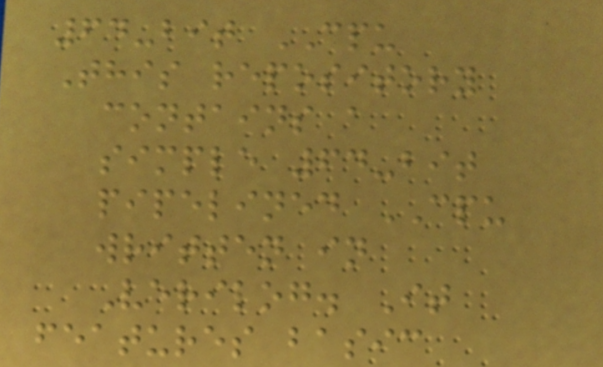64-bit CPU
This repository
contains a
simple 64-bit
pipelined CPU
written in
Verilog. It
features basic
